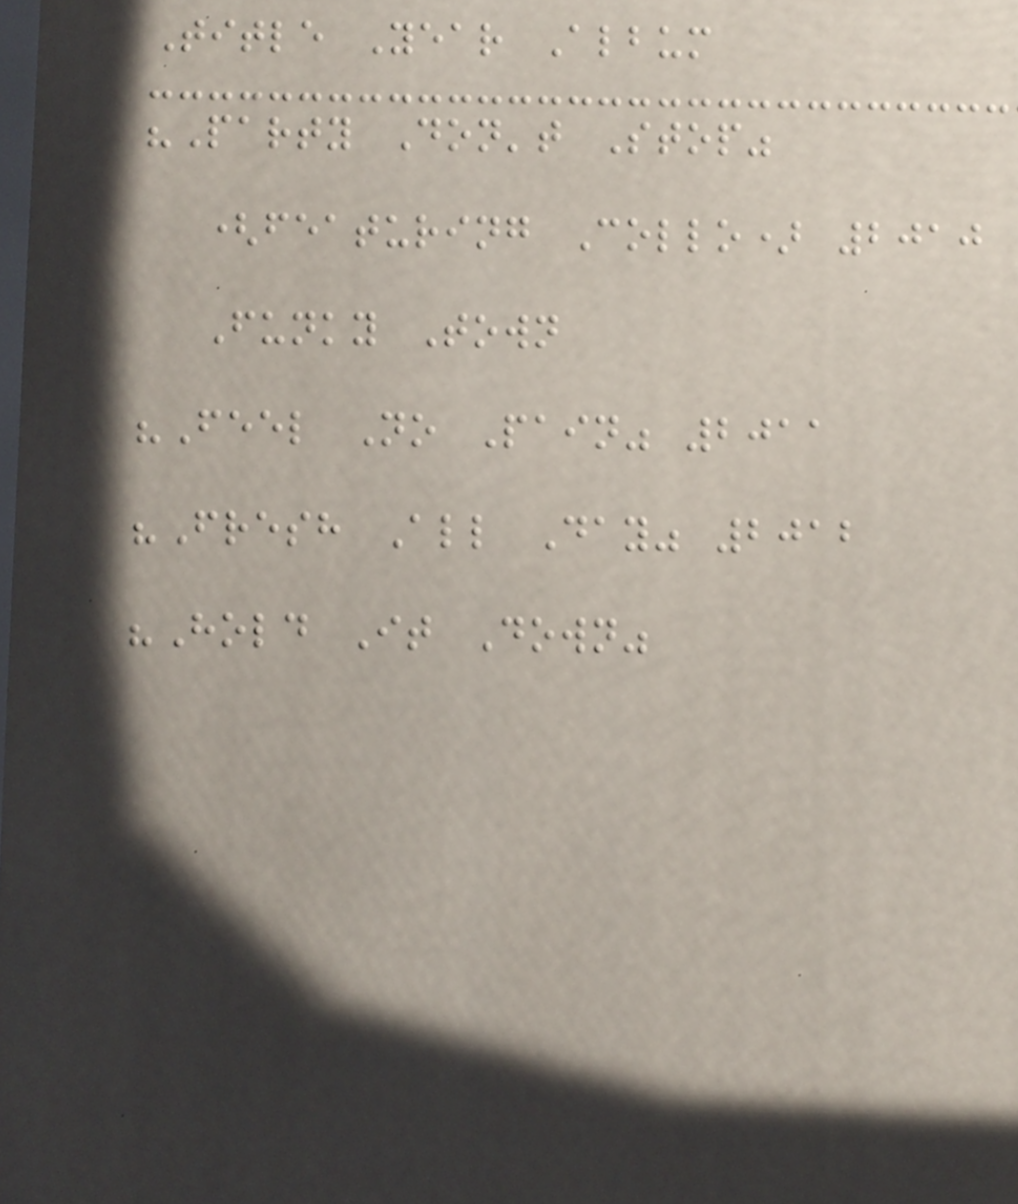Title Year Album
"Party Don't Stop"
(featuring Collo) 2010
Funky Town
"Feel No Pain" 2011
"Fresh All Day" 2012
"Hold It Down"
